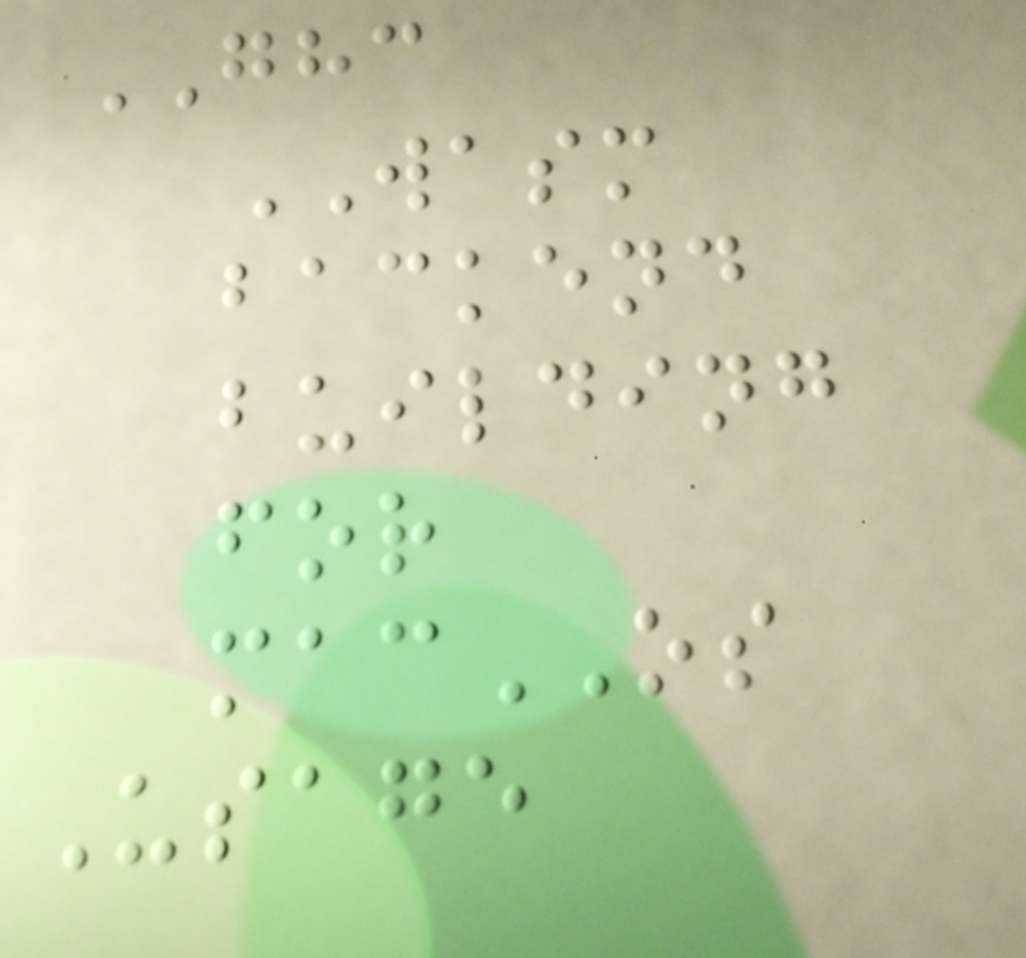GHC
WASM
backend
building
for
macOS
Usage
